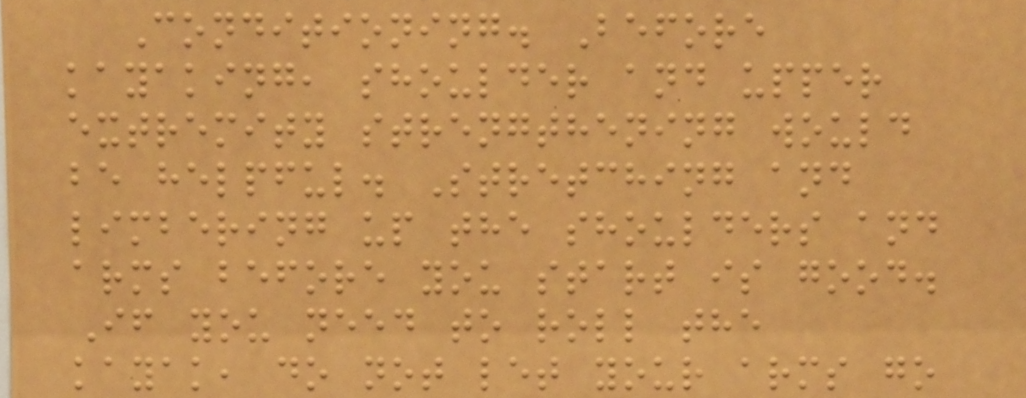Conditioning. Before
kayaking, shoulder and upper
extremity strengthening would
be helpful. Stretching and
limbering up the shoulders and
arms before you start is good.
If you need to roll the
kayak, do not let your arms go
